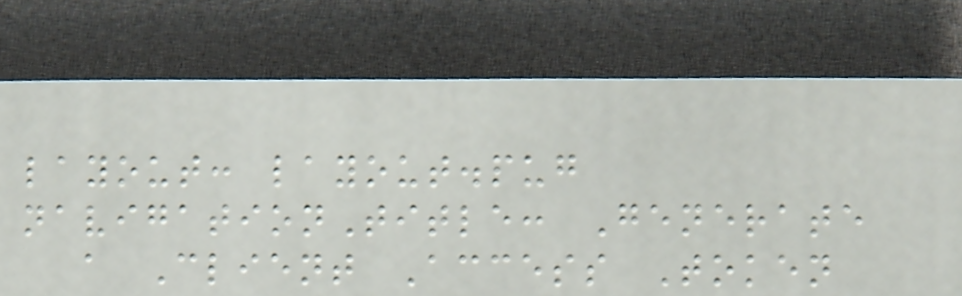layout: layout.pug
navigationTitle: Generate
a Client Access Token
